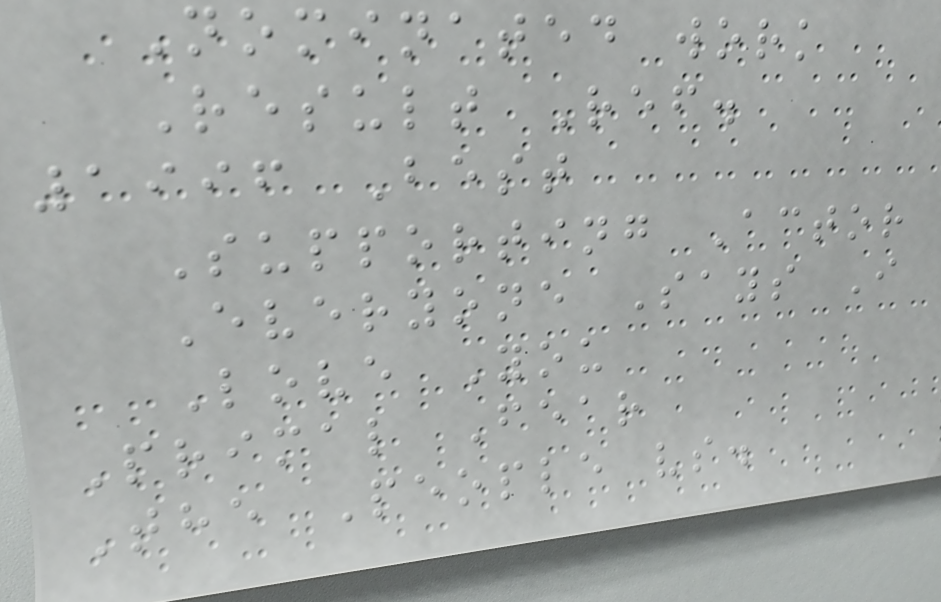Nominated work
Result Ref.
1996 Best
Supporting Actor
Everyone Says I
Love You
Primal Fear
The People vs.
